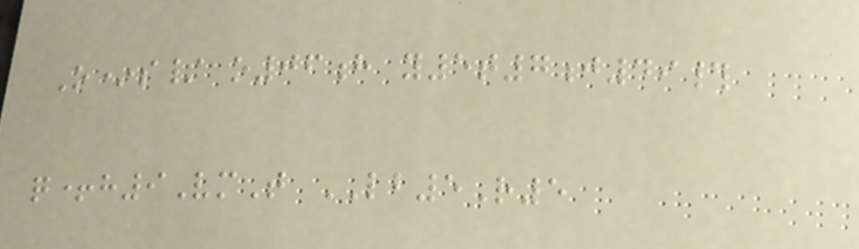O*s/ o06h y5t7j49#
q+h9VmT LB5R5
